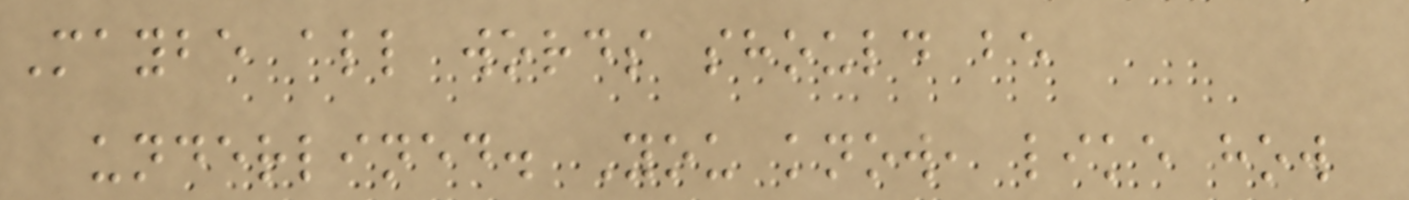Maybe all words should be
underlined. You know, like how
